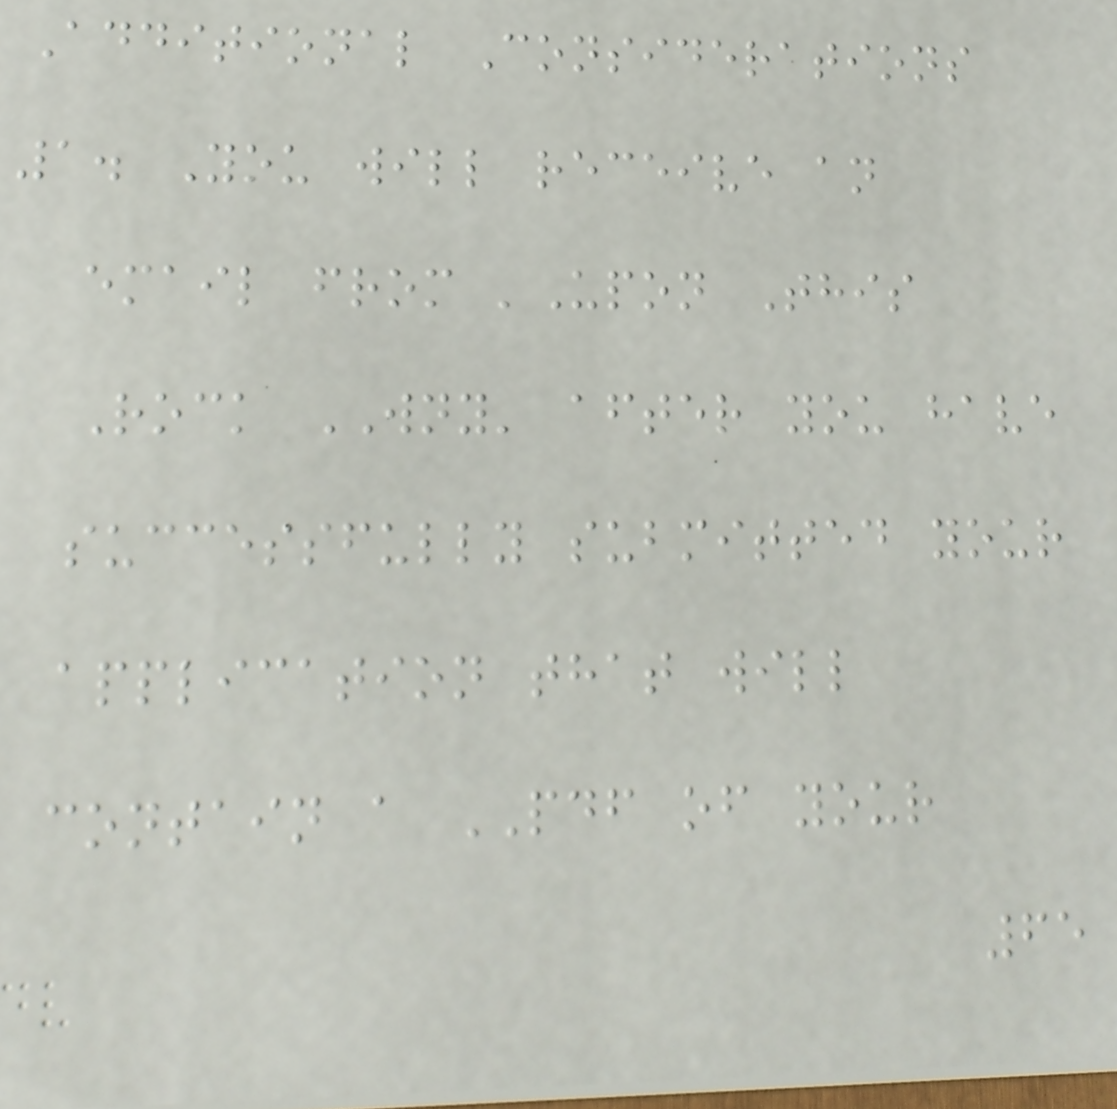Additional Considerations
1. You will receive an
email from 'Upon This
Rock WNY' after you have
successfully submitted your
application that will
contain a PDF of your
65
